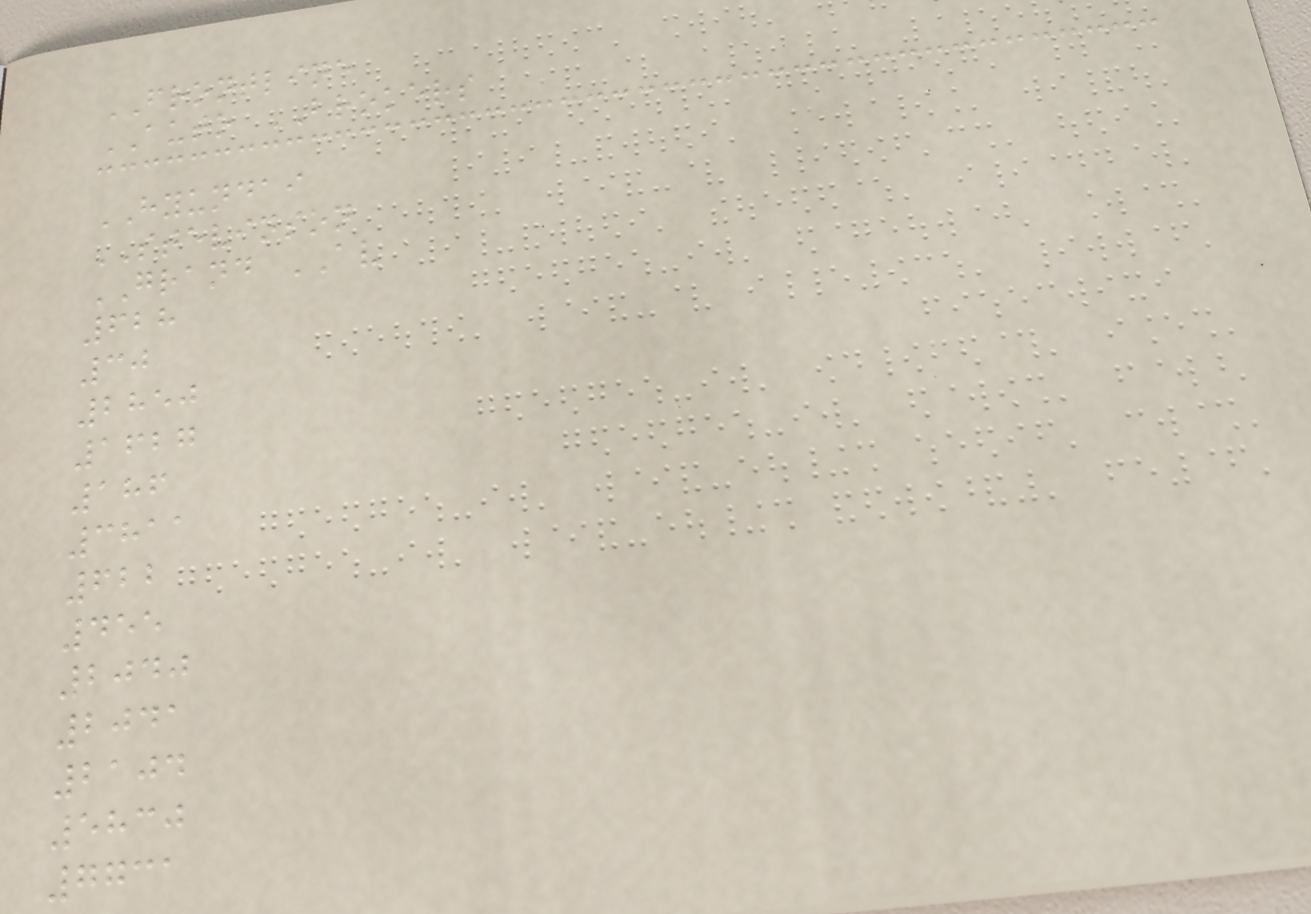FRONTLINE
AUTO BROKERS
HYUNDAI
STEVINSON
GRAND AV
628
30
2850
1627
186
3811
622
455
2040
2041
2104
5830
7731
